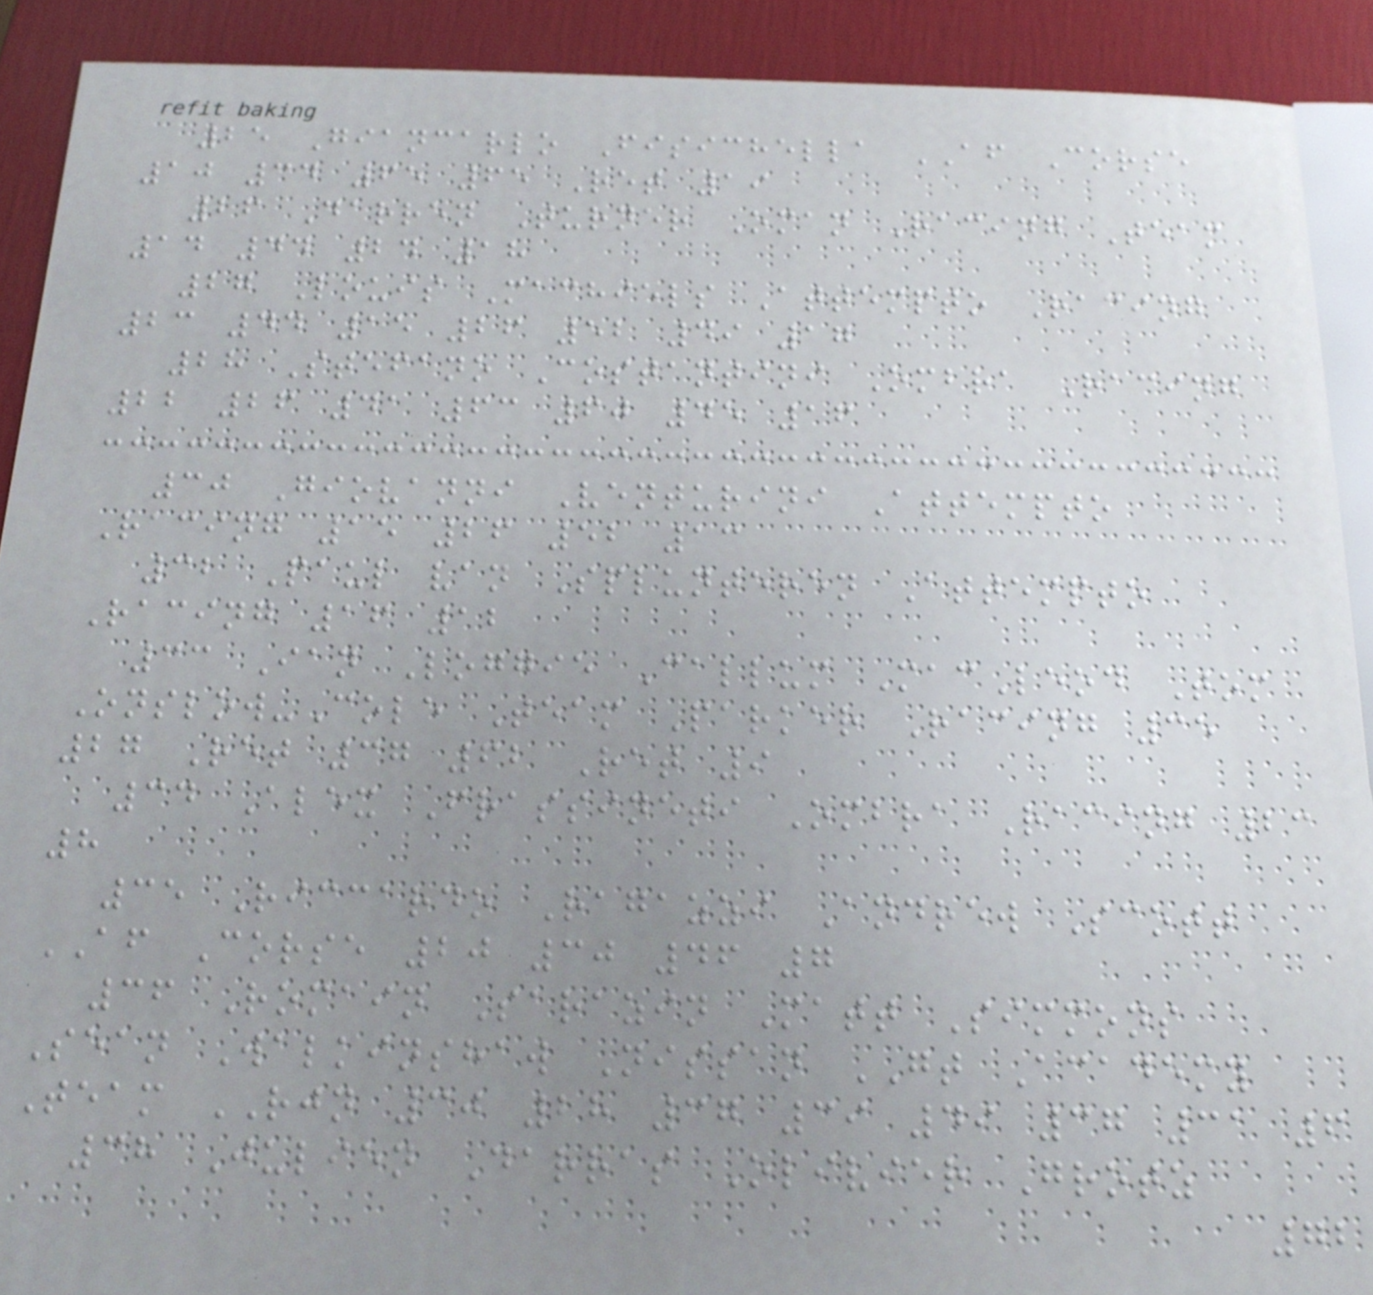25 Giancarlo Fisichella AF Corse
10 34 65 65 Ret 19
26 Darren Turner Oman Racing Team
14 44 24 18
27 Louis Machiels Attempto Racing
23 44 15 26 52 49 17
28 Stefano Costantini Ombra Racing
22 26 41 63 60 45 16
30 Giovanni Venturini Attempto
Racing 15 26 52 13
32 Paul van Splunteren Attempto
Racing 16 12
33 Ian Loggie Callum MacLeod Tom
Onslow-Cole Team Parker Racing 35
27 Ret 37 62 Ret 9
34 Alex Frassineti Ombra Racing 23
8
35 Riccardo Ragazzi Andrew Scott
AF Corse 20 30 46 7
36 Romain Sarazin Matt Simmons
Sean Walkinshaw Nissan GT Academy
Team RJN 30 28 37 39 49 37 31 6
38 Julien Darras Olivier Grotz
72
